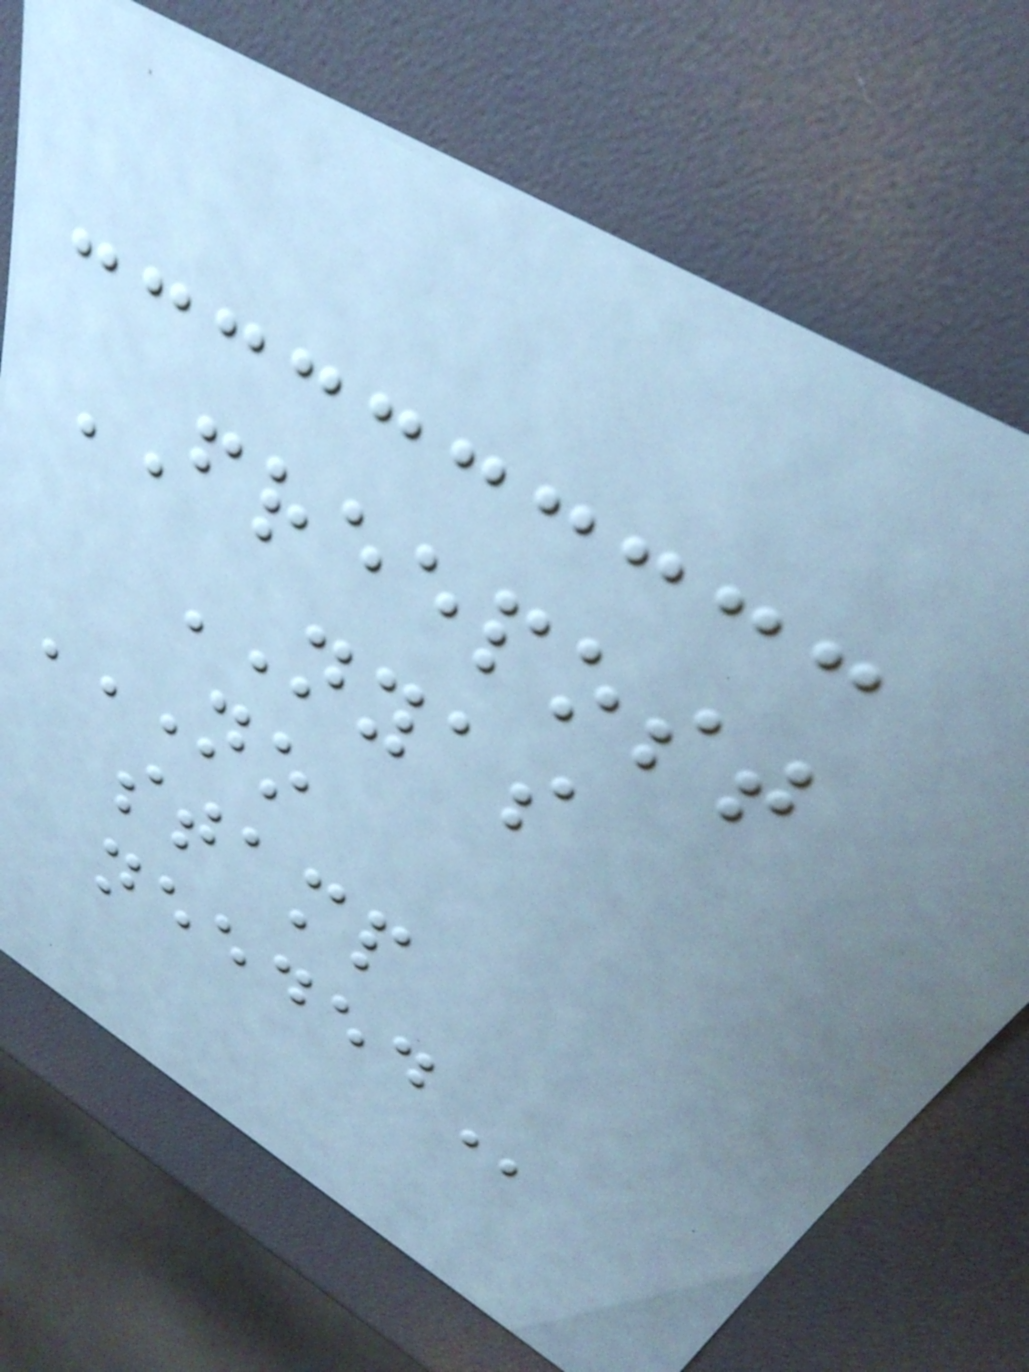FREEPOST
NYAS
NO
STAMP
NEEDED
